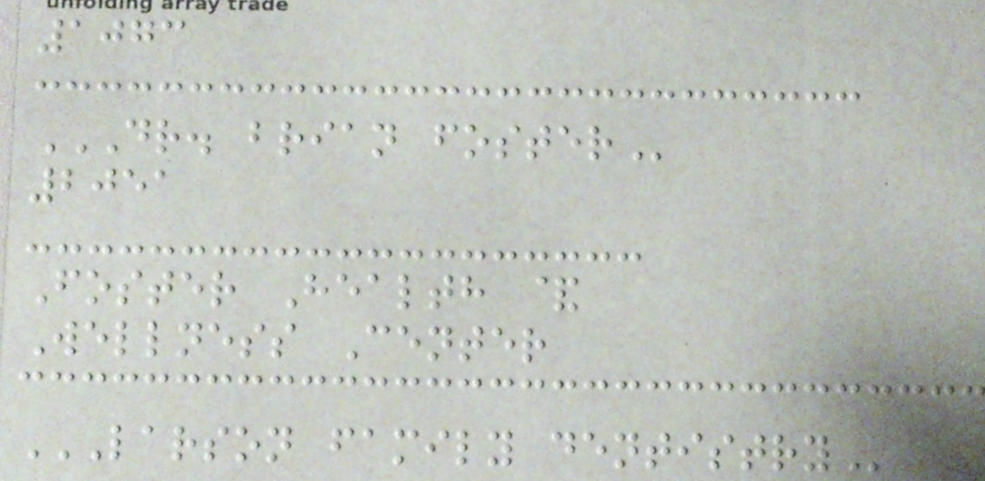1073
DR. BRIAN FOSTER
2051
Foster Health &
Wellness Center
LARSON FAMILY DENTISTRY
